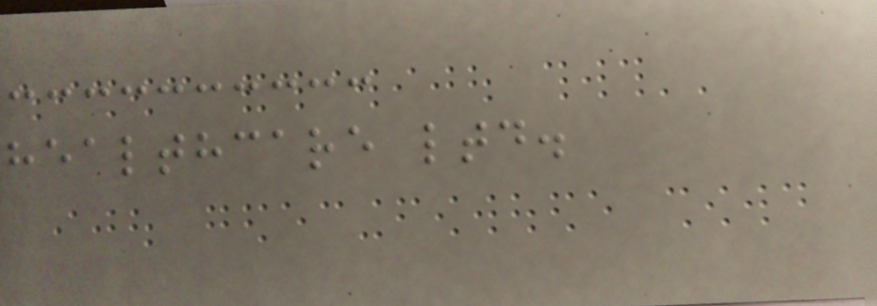healthcare ltd.
